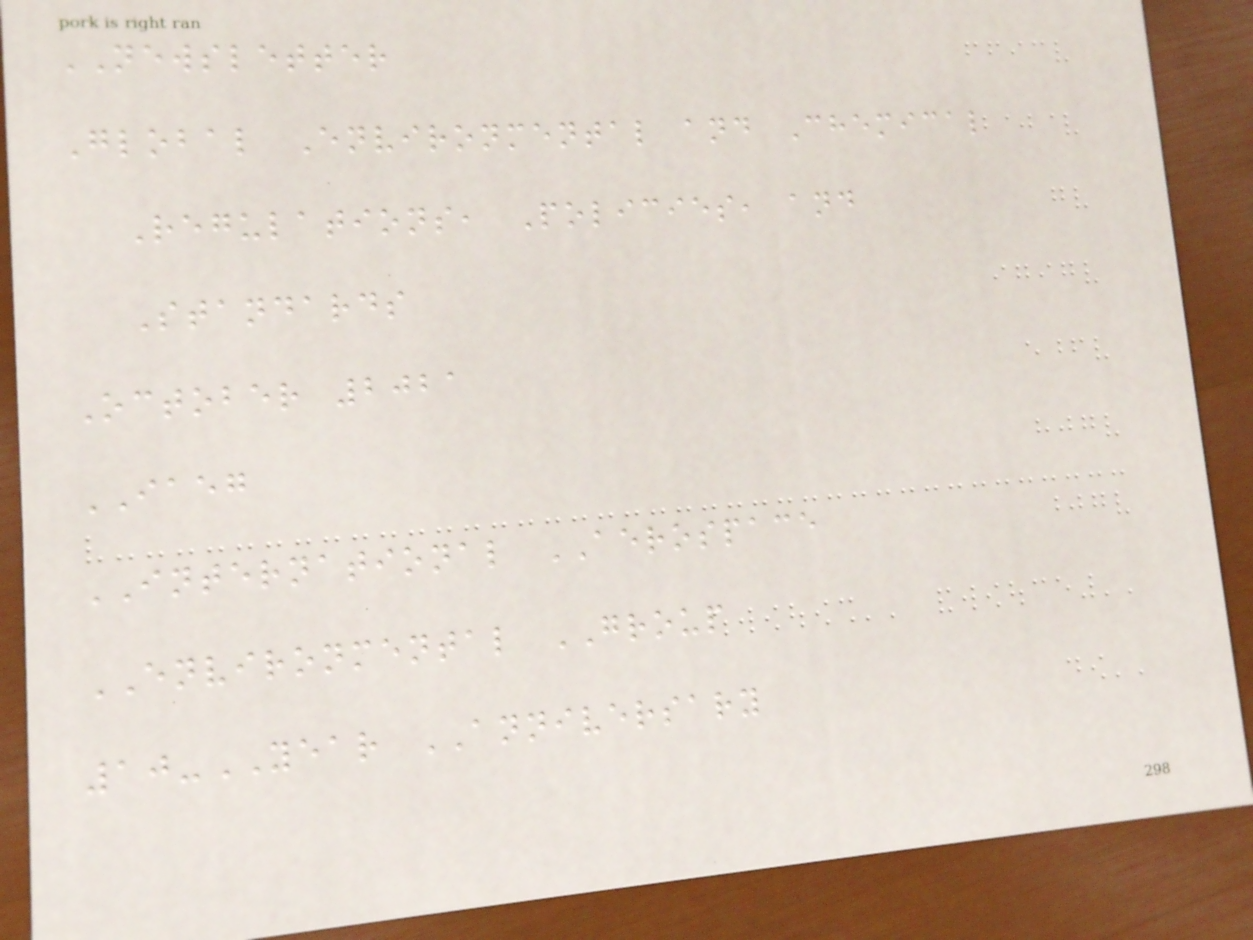NEWSLETTER
Global Environmental and Chemical
Regulations, Policies, and
Standards
October 2021
IAEG
INTERNATIONAL AEROSPACE
ENVIRONMENTAL GROUP
10-YEAR ANNIVERSARY
